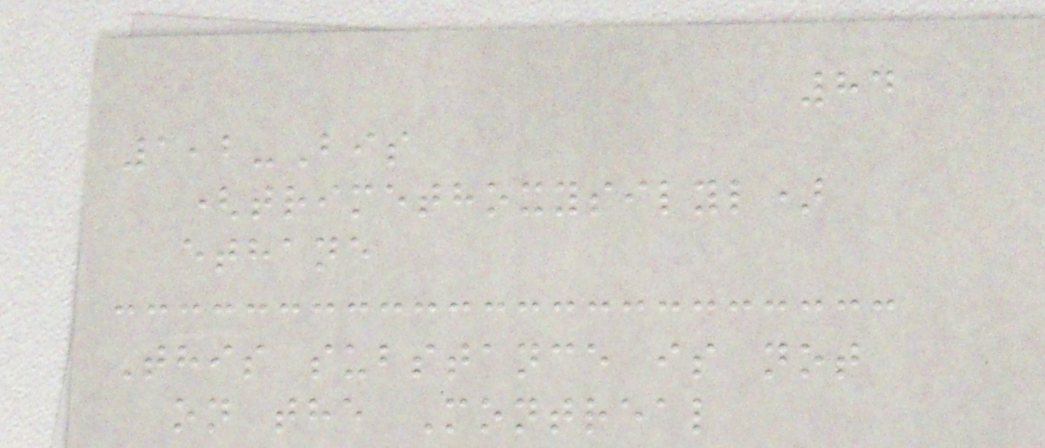84
1,2-Bis
(trimethoxysilyl)
ethane
This substance is not
on the Montreal
